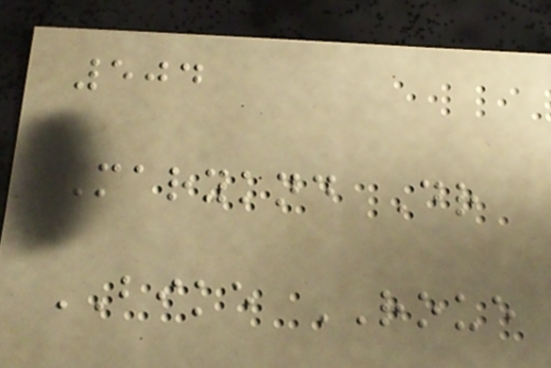504
Maryknd Dr
BIKE ROUE
